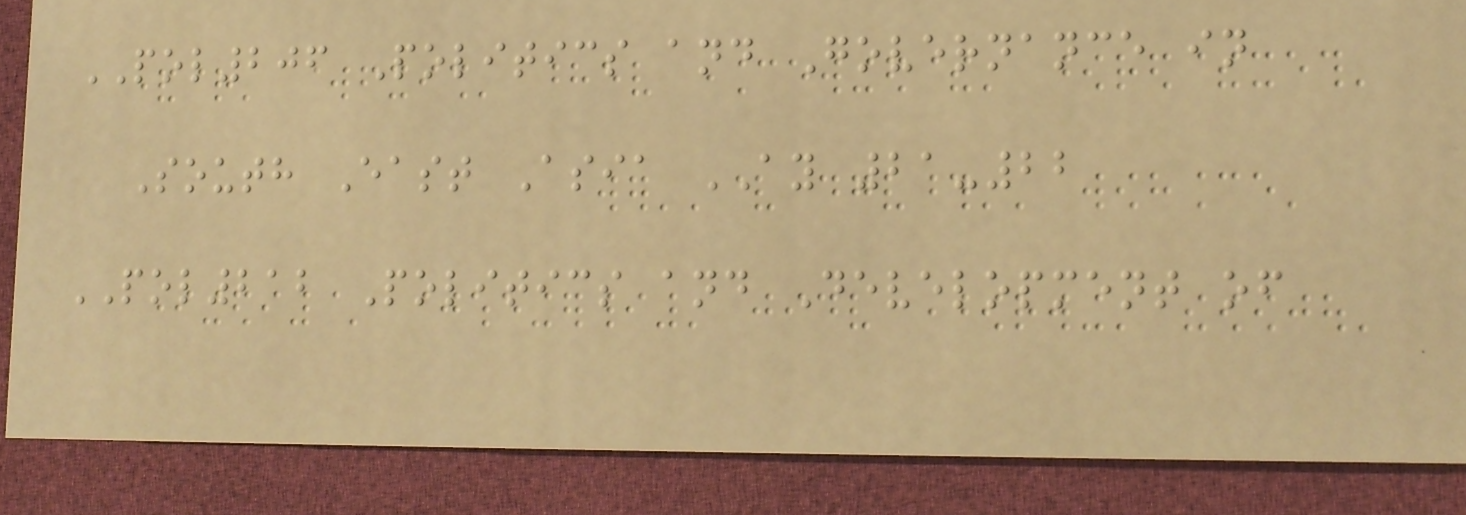POL206 Politics and Governance in
South East Asia AY 21-22
POL212 Politics and Development of
